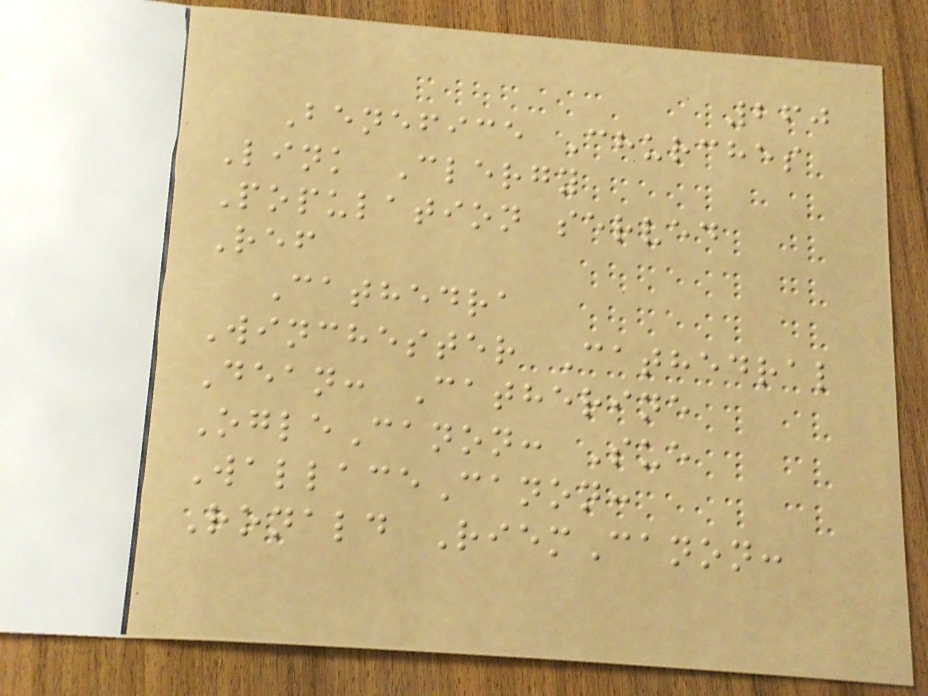260
Benefice Churches
Link Clergy
Population served
Ref
Cathedra
Winchester Cathedral
Dean: Catherine
OgleCanon: Sue
WallaceCanon:
Ronald RiemCanon:
